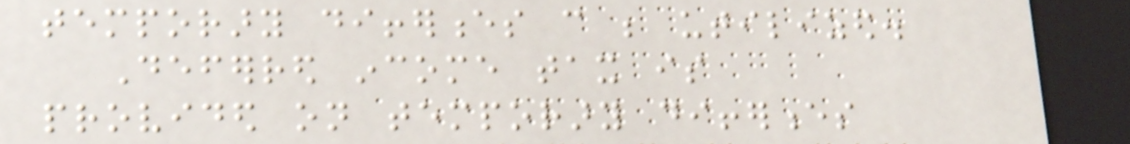temporary differences can be utilized.
Deferred income tax is
provided on temporary differences
